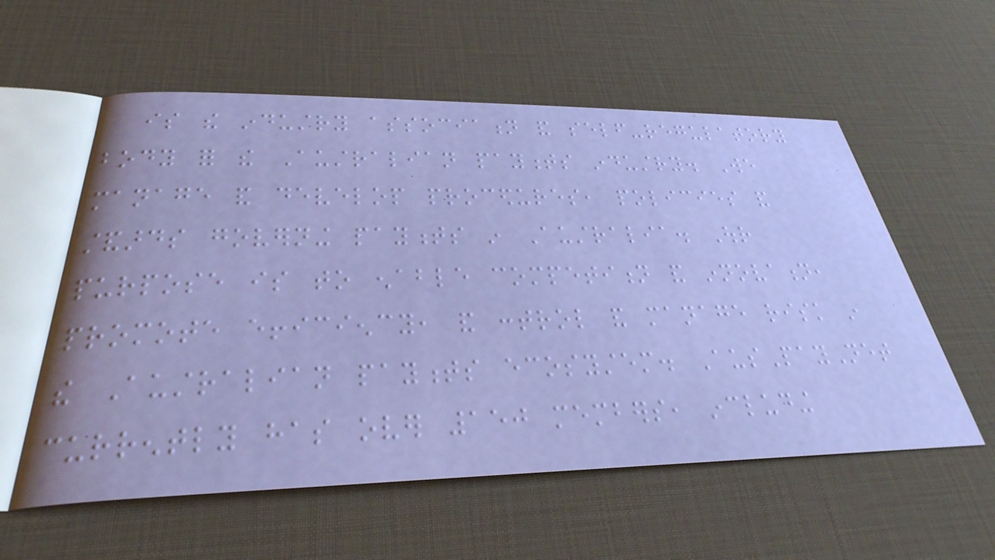is the industry association and self-regulatory
body for the Australian payments industry. We
manage and develop procedures, policies and
standards governing payments in Australia. Our
purpose is to enable competition and innovation,
promote efficiency, and control and manage risk in
the Australian payments ecosystem. AusPayNet
currently has over 150 members, including
